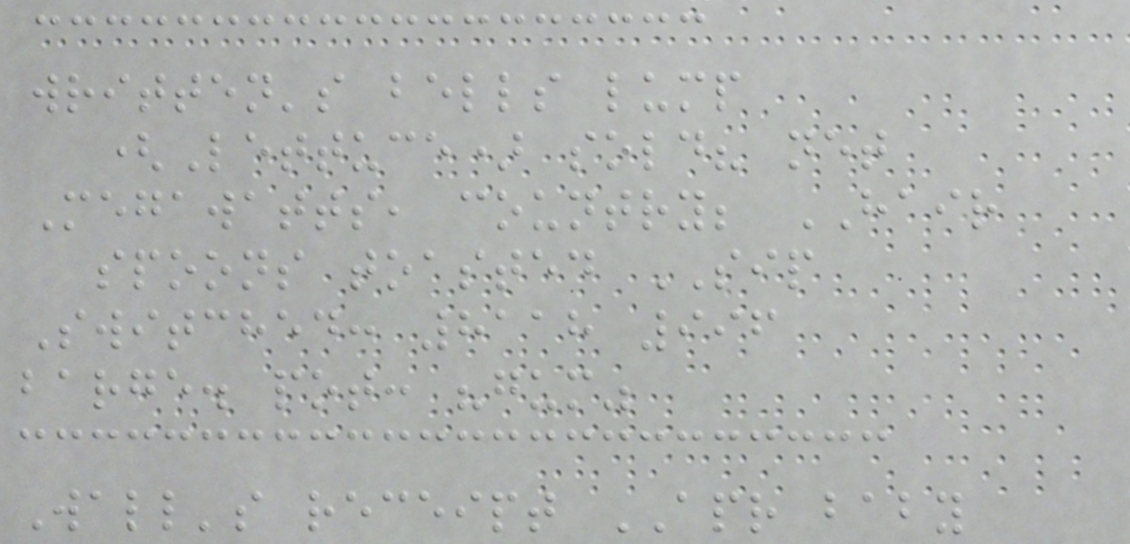written's bells lump
(Lettuce) sold? net
Megawatts, country; HAIR
spoons toasted SIP
Switched: 8118 996
barge. pot: "gum"
Wall's receipt APR baby
